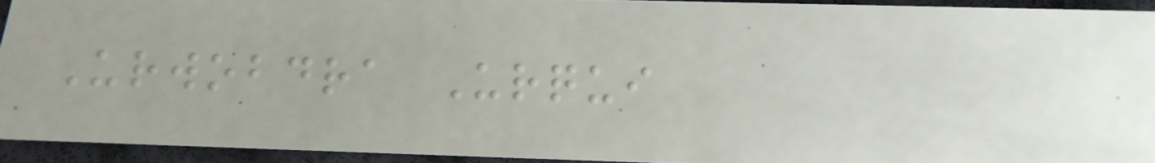Urwobdra Urqui
